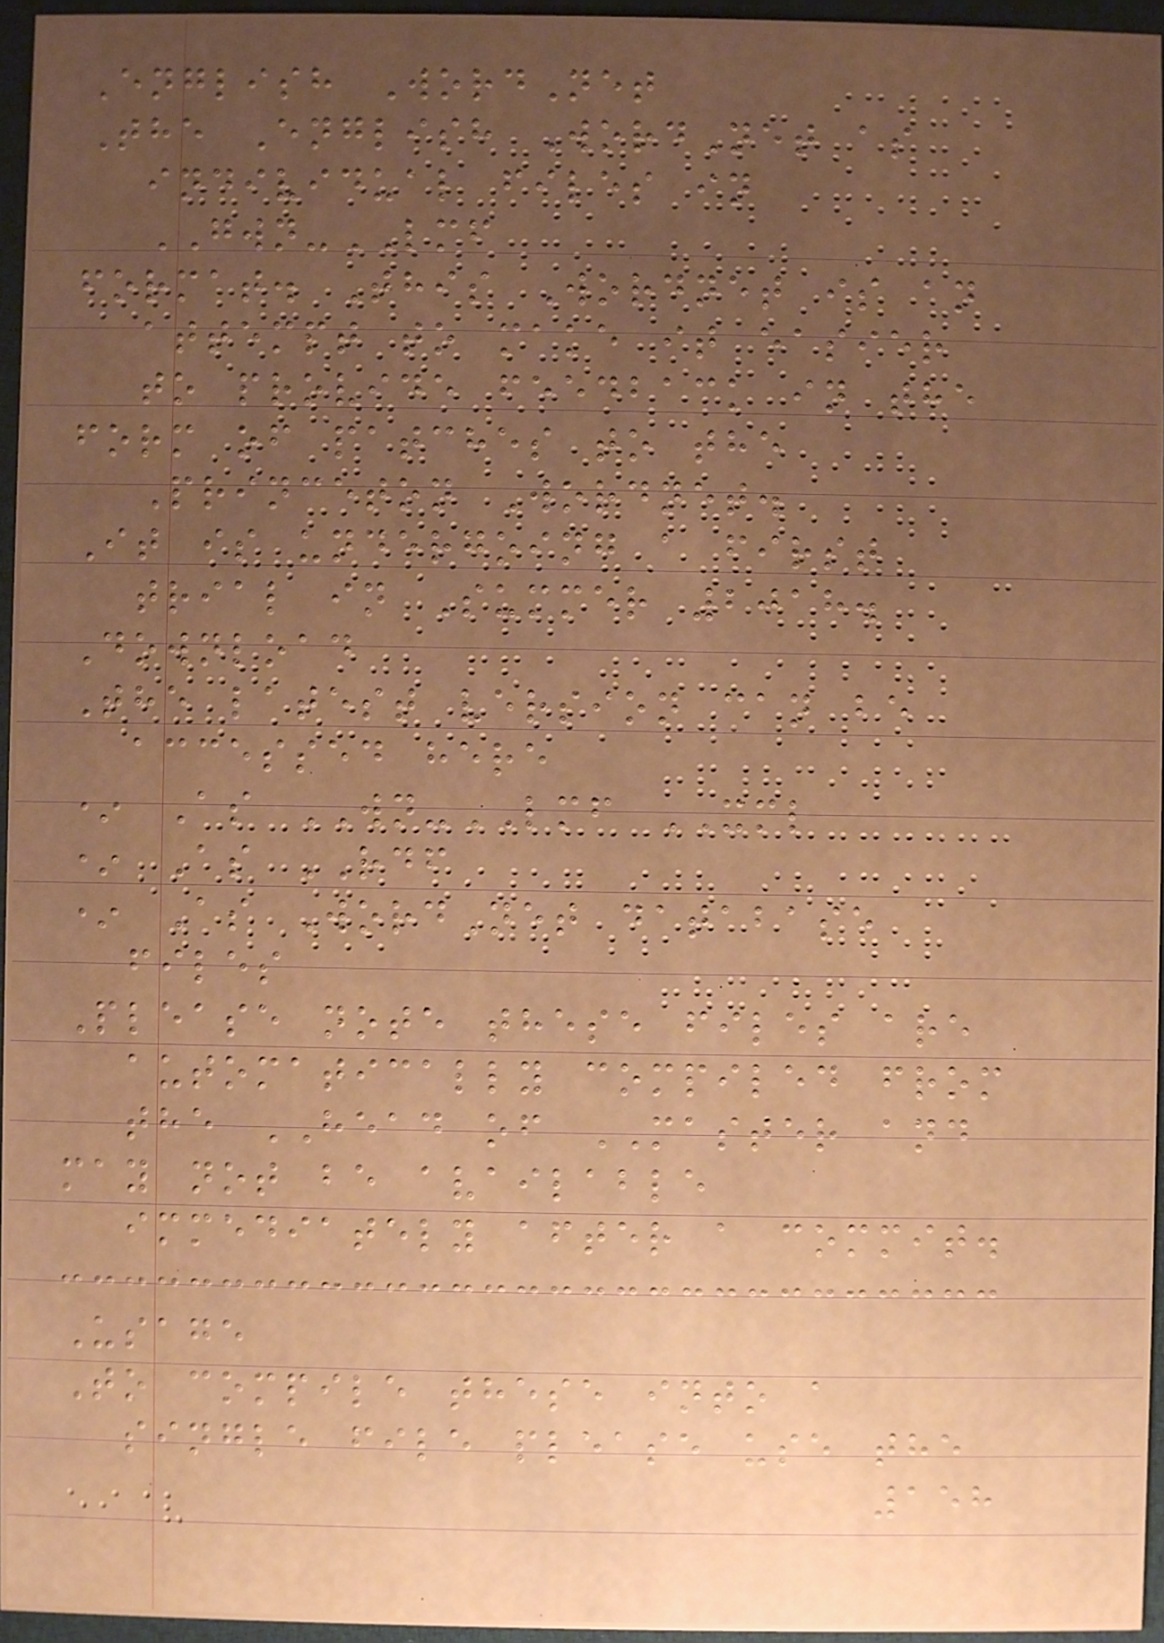English WordNet
The English WordNet as
individual files in
GWN-LMF
format. This Wordnet is an
attempt to make it easier
to provide feedback in the
form of patches to the
Princeton Wordnet.
It is undergoing a first
trial in Summer 2018.
Download
The latest version can be
accessed here
* As WN-LMF XML
* As RDF
* As WordNet database
files
Please note these files are
automatically compiled from
the HEAD of MASTER and
may not be available
immediately after a commit.
Usage
To compile these into a
single file please use the
158
